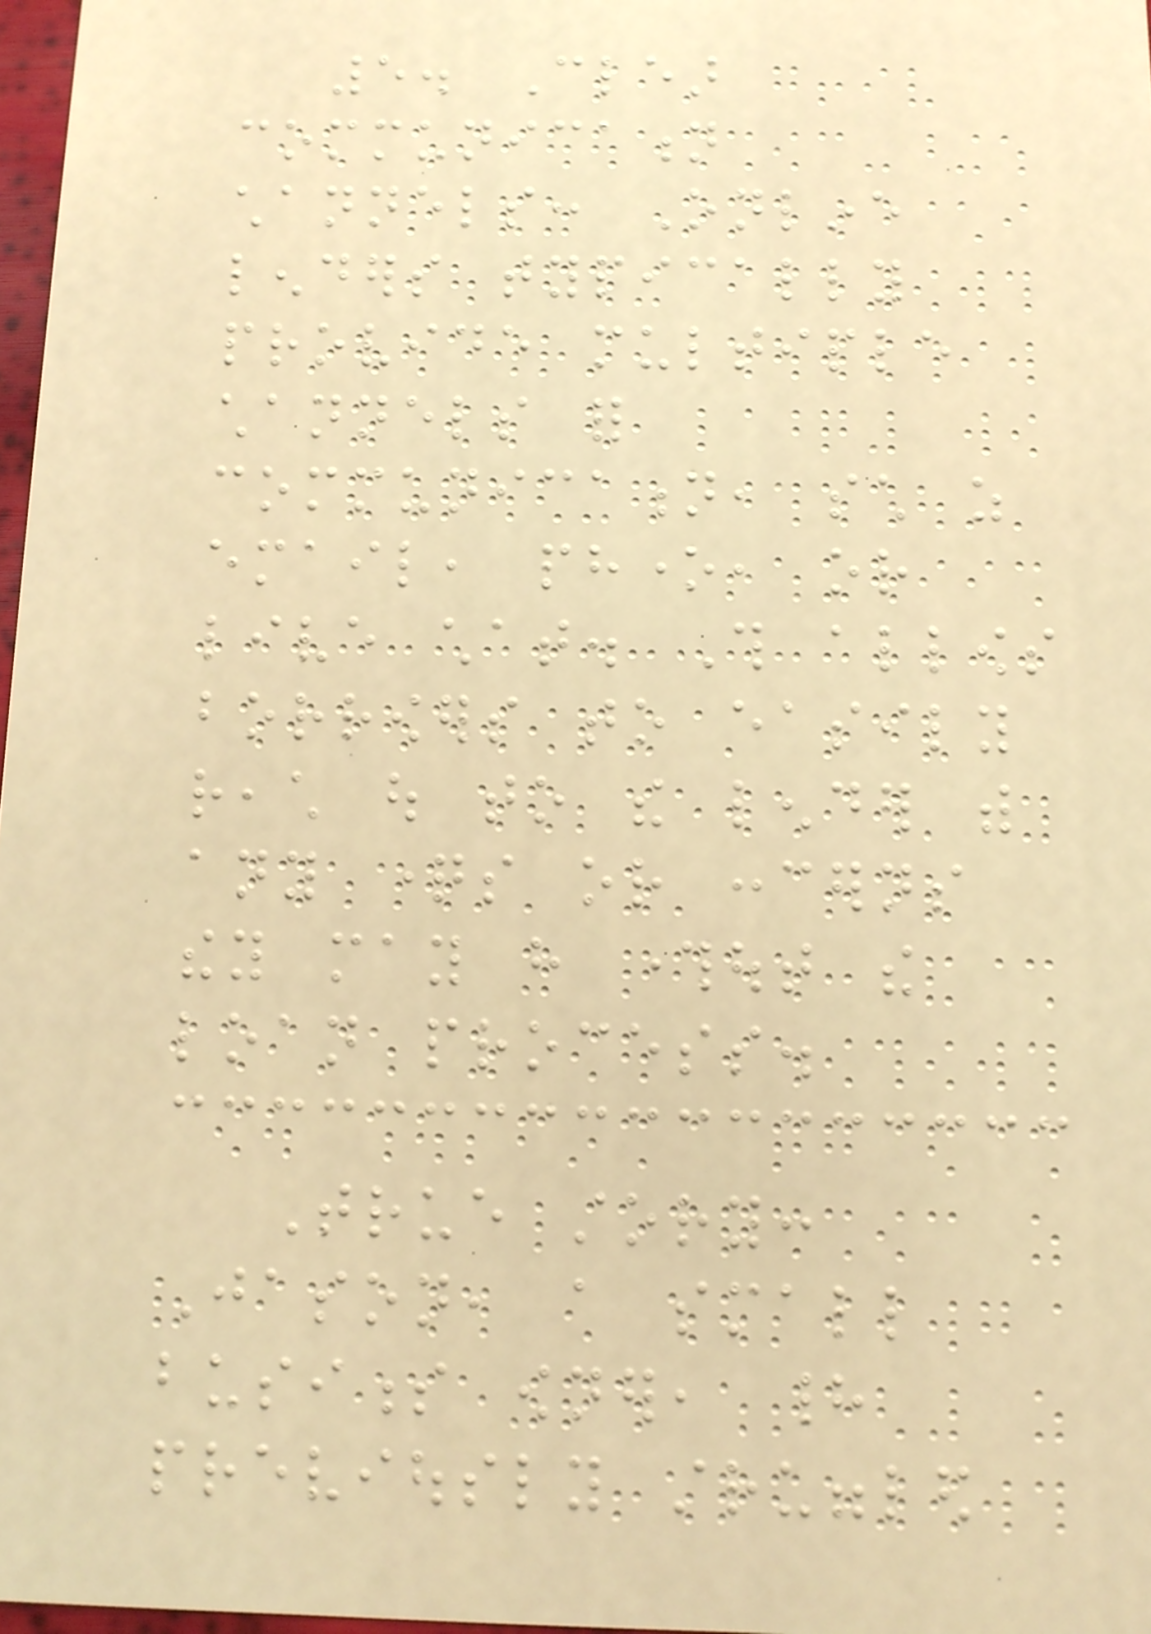5. Clear
communication
channels: Online
lenders typically
provide multiple
channels for
communication, such as
email, phone, or
live chat. This allows
borrowers to easily
reach out to the lender with
any questions or concerns
they may have throughout the
loan process.
True story:
Jason, a small
business owner, had
previously struggled
